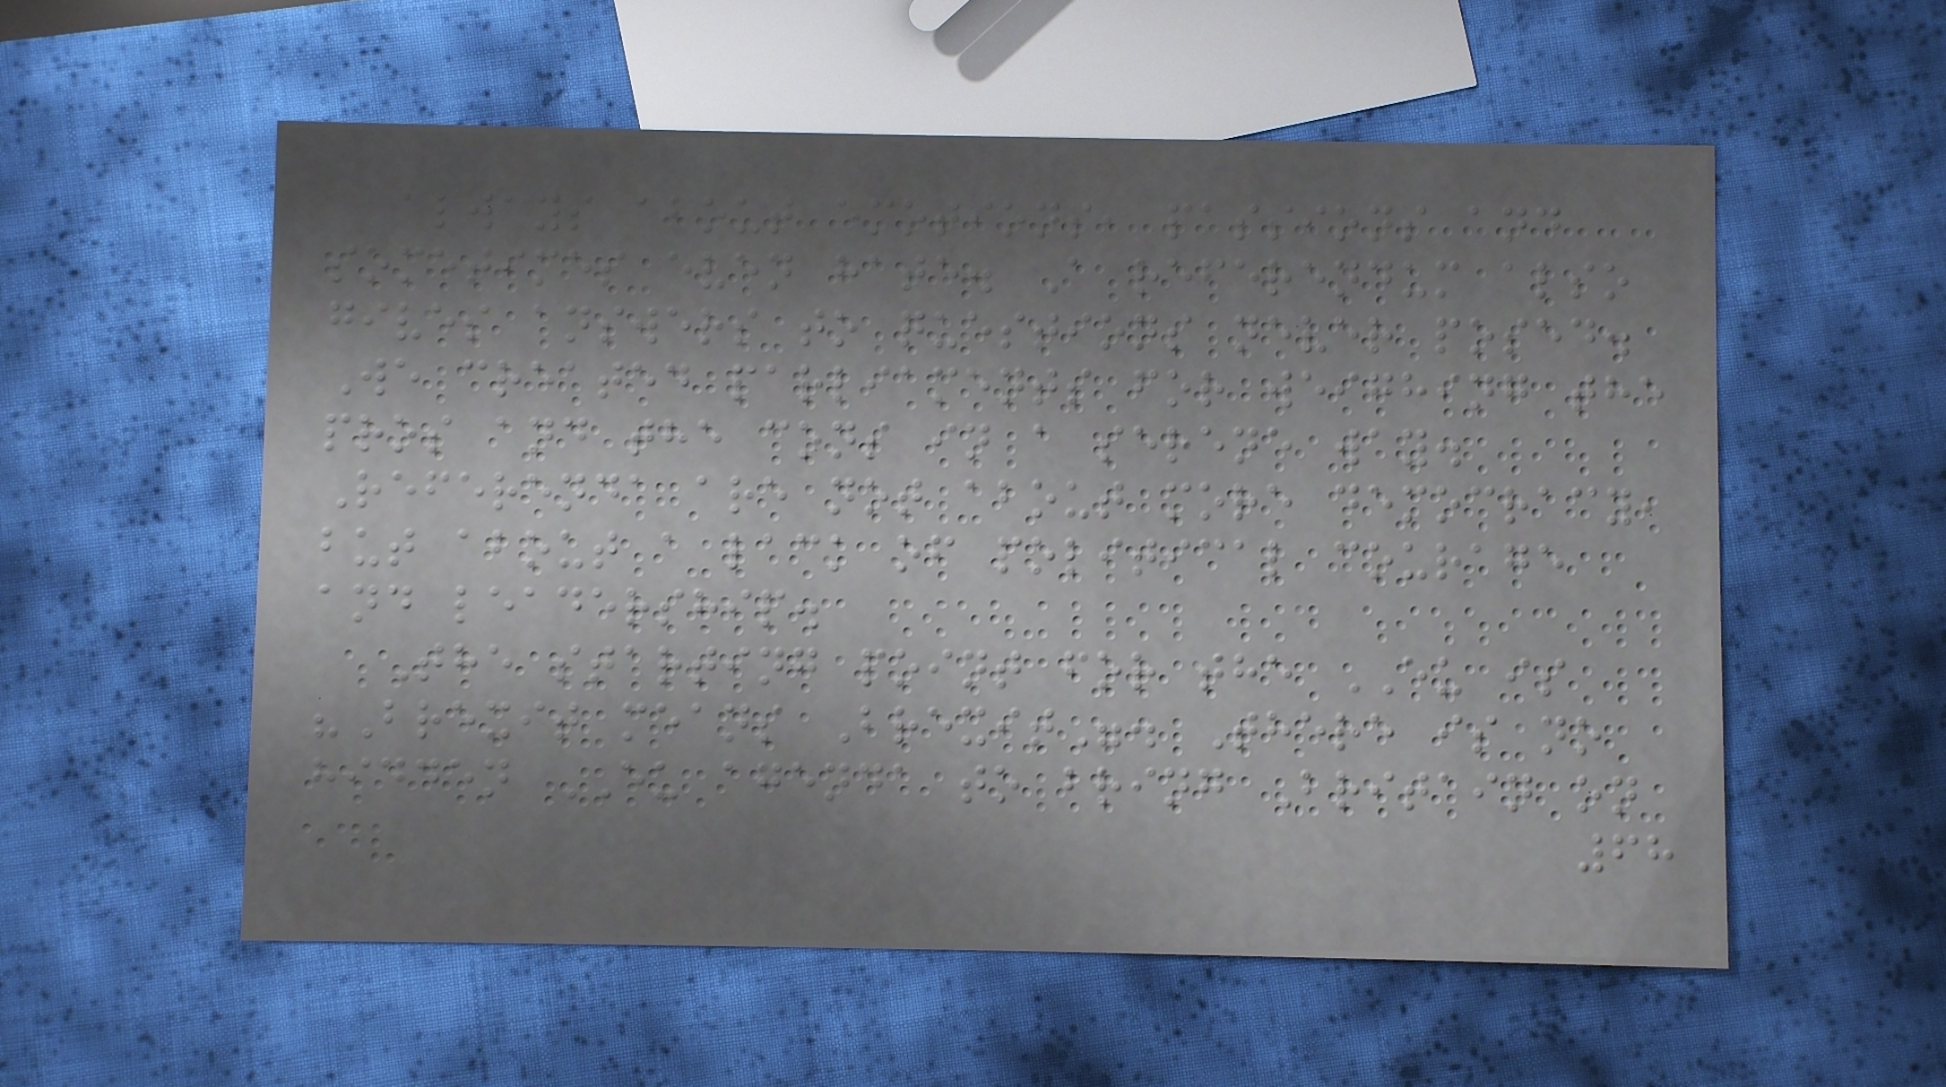always about emotions, passions and
sometimes even hate. A referendum also
gives answers to questions never posed.
We created parliaments for weighing the
pros and the cons in a serene way.
Referenda are not about more democracy,
but about a lack of political courage
and leadership.
The starting point for the EU is
"Brexit means Brexit". There is no
hidden EU agenda to bring Britain on
68
